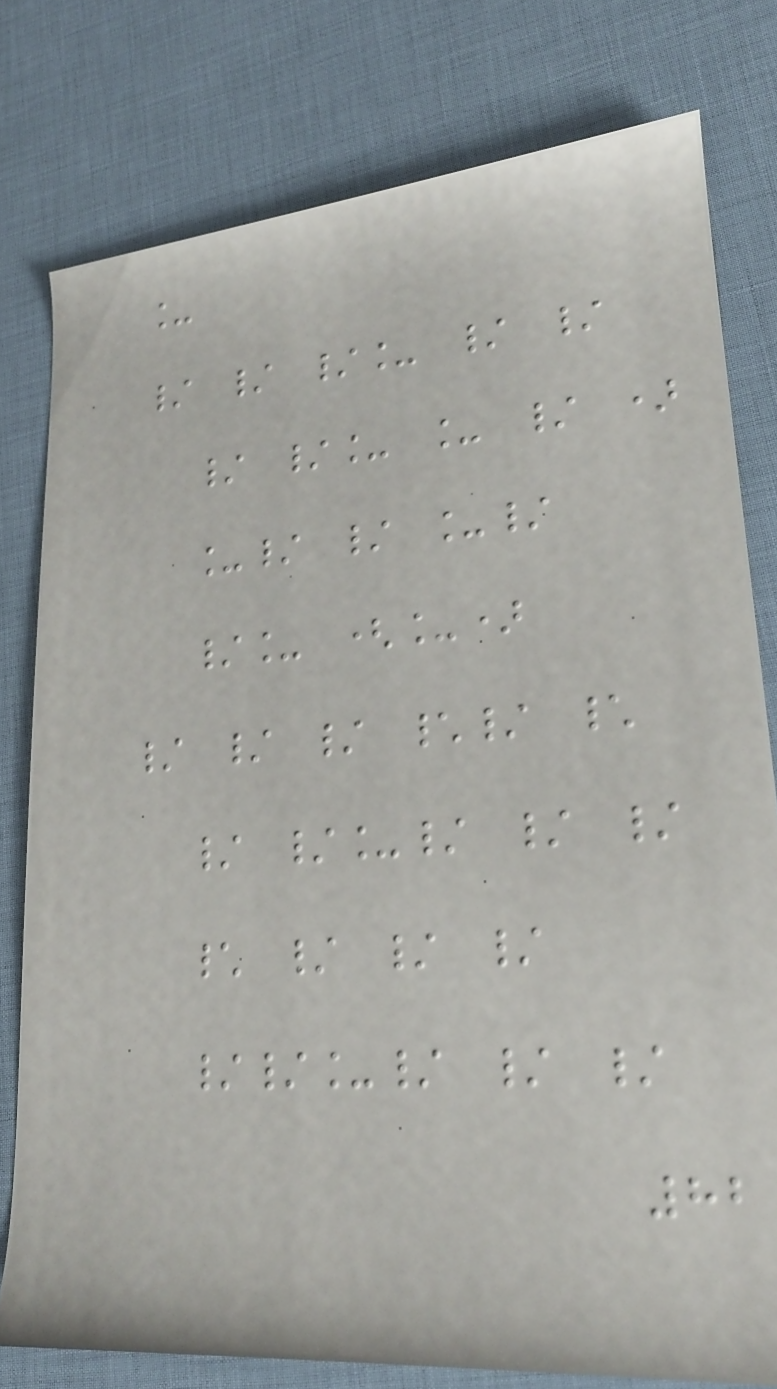_
/ / /_ / /
/ /_ _ / )
_/ / _/
/_ (_)
/ / / \/ \
/ /_/ / /
\ / / /
//_/ / /
82
